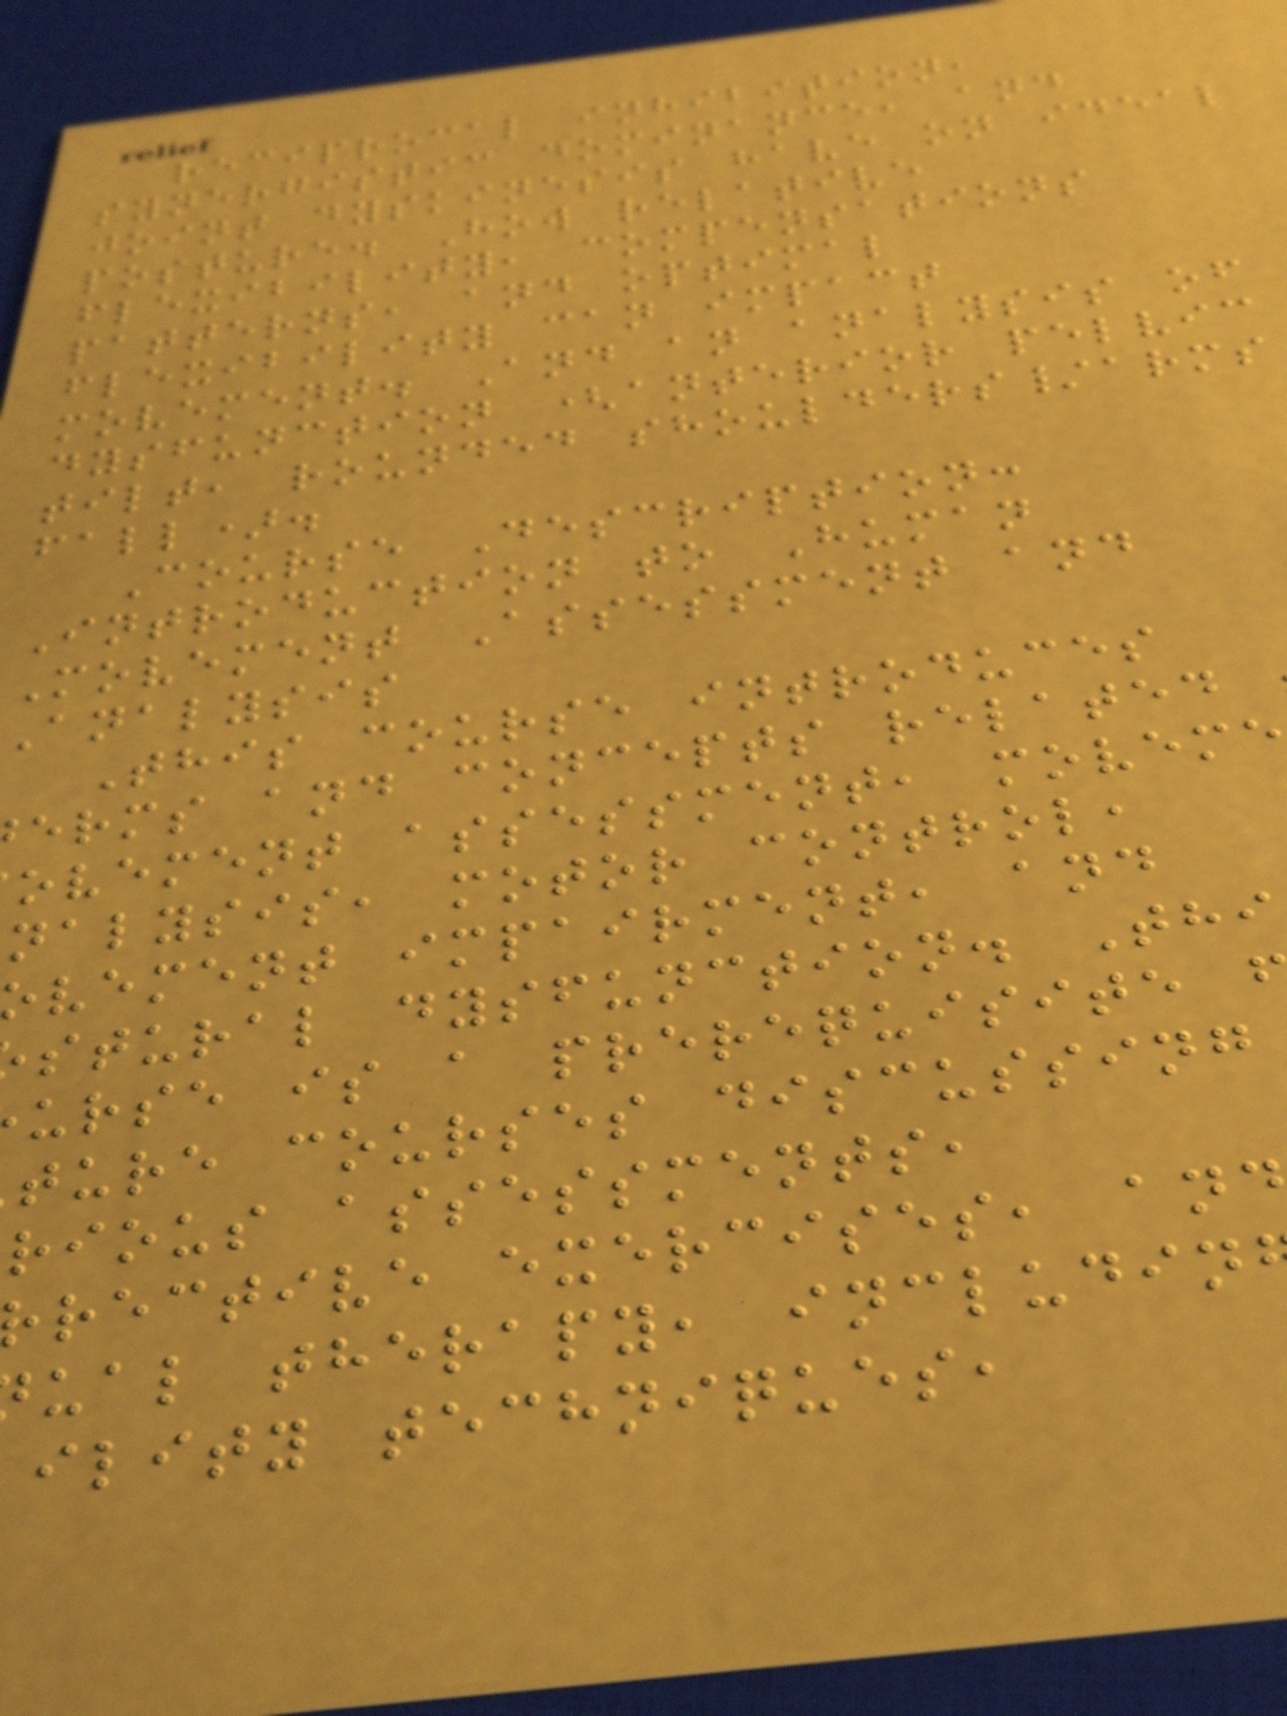reciprocal inhibition,
synergistic dominance, and
joint dyskinesis have on ideal
posture. How relative
flexibility, compensations
patterns, and optimal
flexibility can impact
movement. And an analysis of
dysfunction (anterior pelvic
tilt, rounded shoulders/arms
fall).
Course Description:
Introduction to Human
Movement Assessment and
analysis
This course introduces
erms and concepts related
ovement assessment, moveme
nalysis, motor control,
vement impairment, and
stural dysfunction. Thi
urse is a prerequisite
ture courses discussing
rious assessments,
rective exercises, an
ual therapy, includin
ility techniques,
